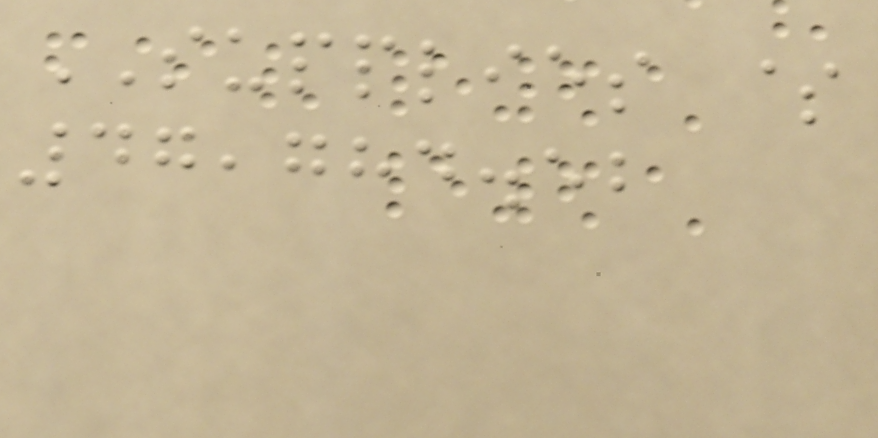SUPPLIES $
47,784.52
